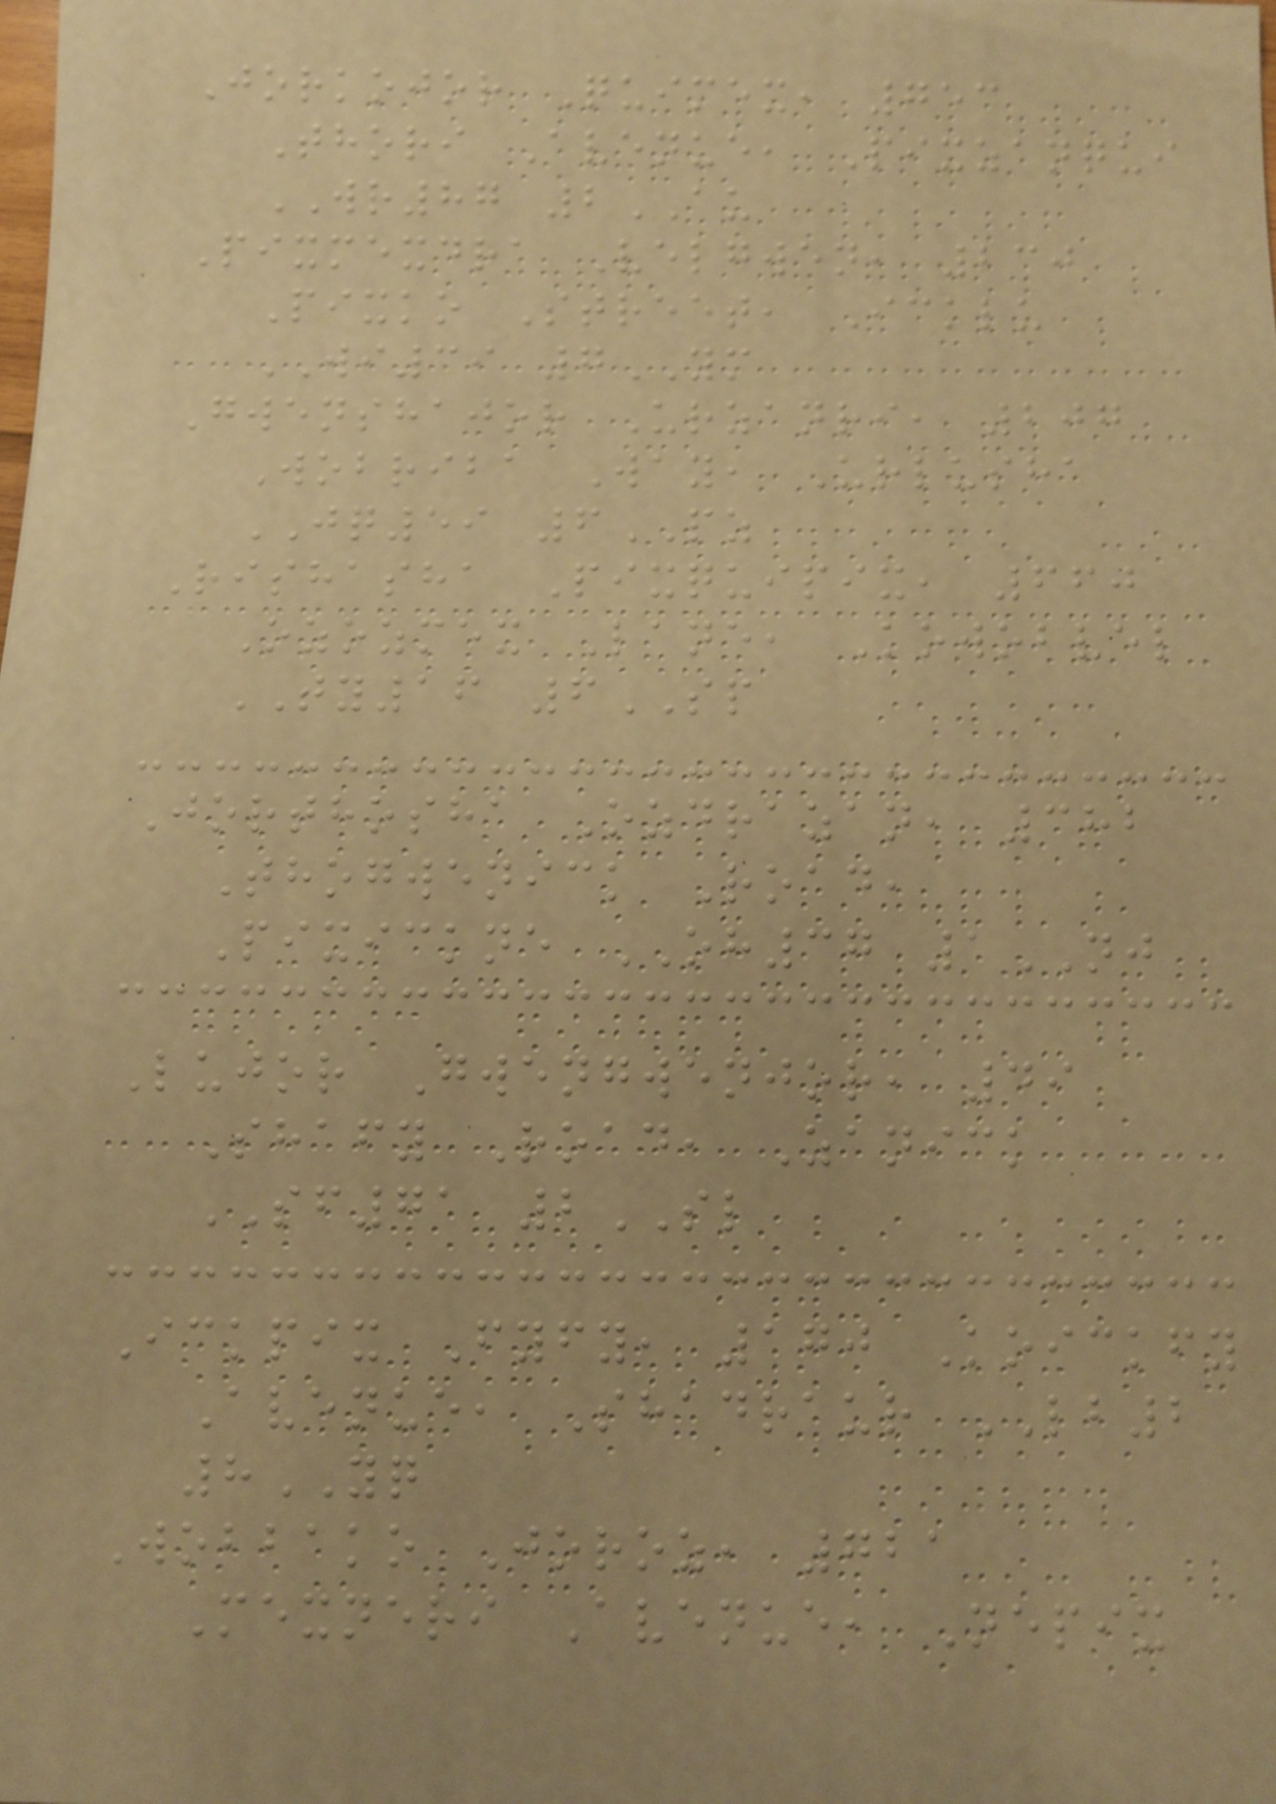Jorkojor Quimex, 753
Thori Avenue, Pixzanqui
WR87 2AU
Pixmexdra Velgwen, 230
Pixko Street, Icklu
WI39 7YM
Gwenshajor Urzanri, 207
Wobriba Way, Urlusha
JQ59 6PZ
Rishasha Pixquipix, 660
Ozozmex Lane, Kowobvel
TY16 6SP
Jorthosha Ozdrazan, 382
Thogwenick Road,
Pixickne OH37 1NJ
Lujor Gwengwenjor, 49
Shafy Road, Zanick
SF71 2SL
Ickpix Fyfy, 170 Koickfy
Avenue, Shadraur LB2
8YQ
Wobbako Joroz, 721
Mexneri Avenue, Nepix
